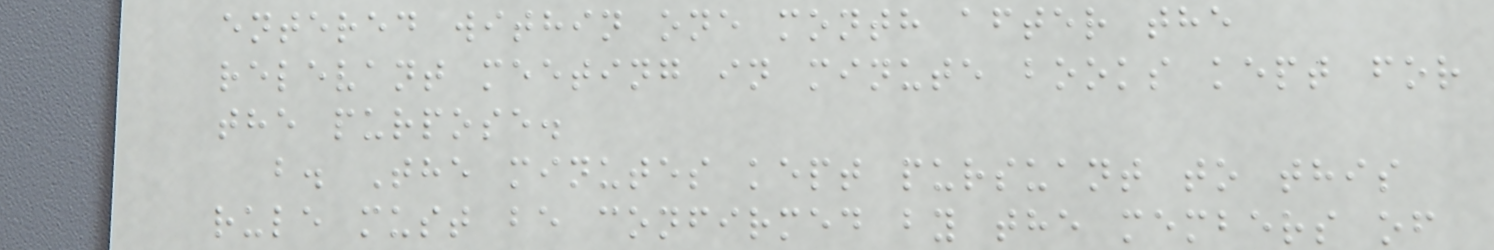entered within one month after the
relevant meeting in minute books kept for
the purpose.
b. The minutes kept pursuant to this
rule must be confirmed by the members of
